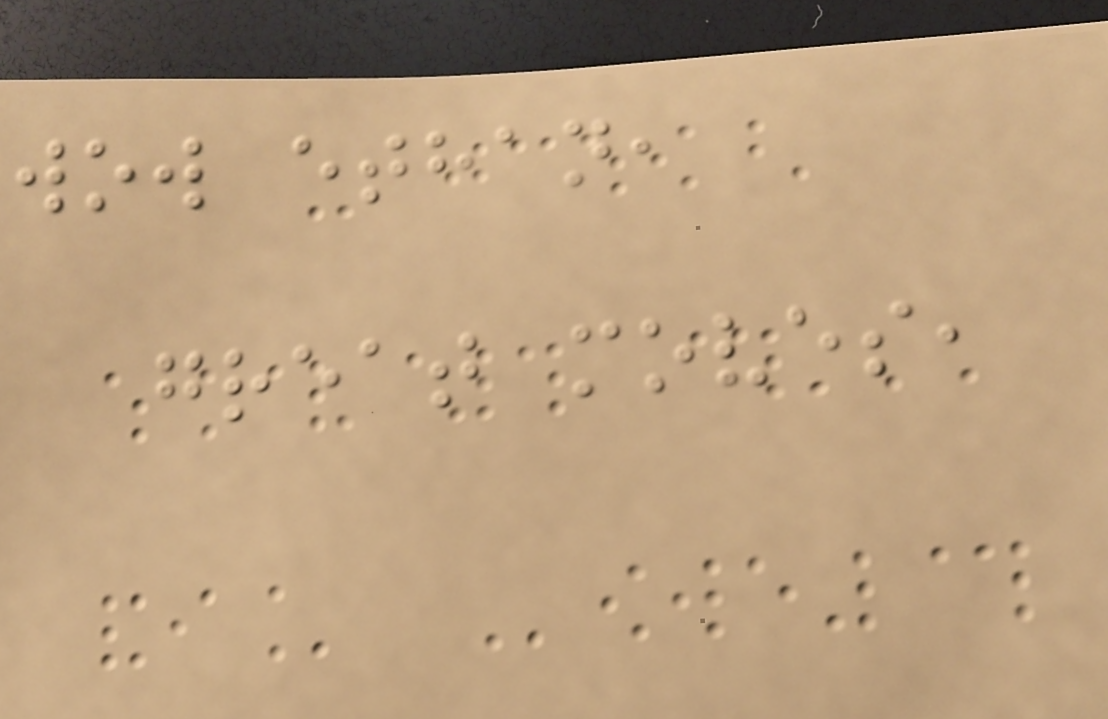wow ethan,
great moves,
